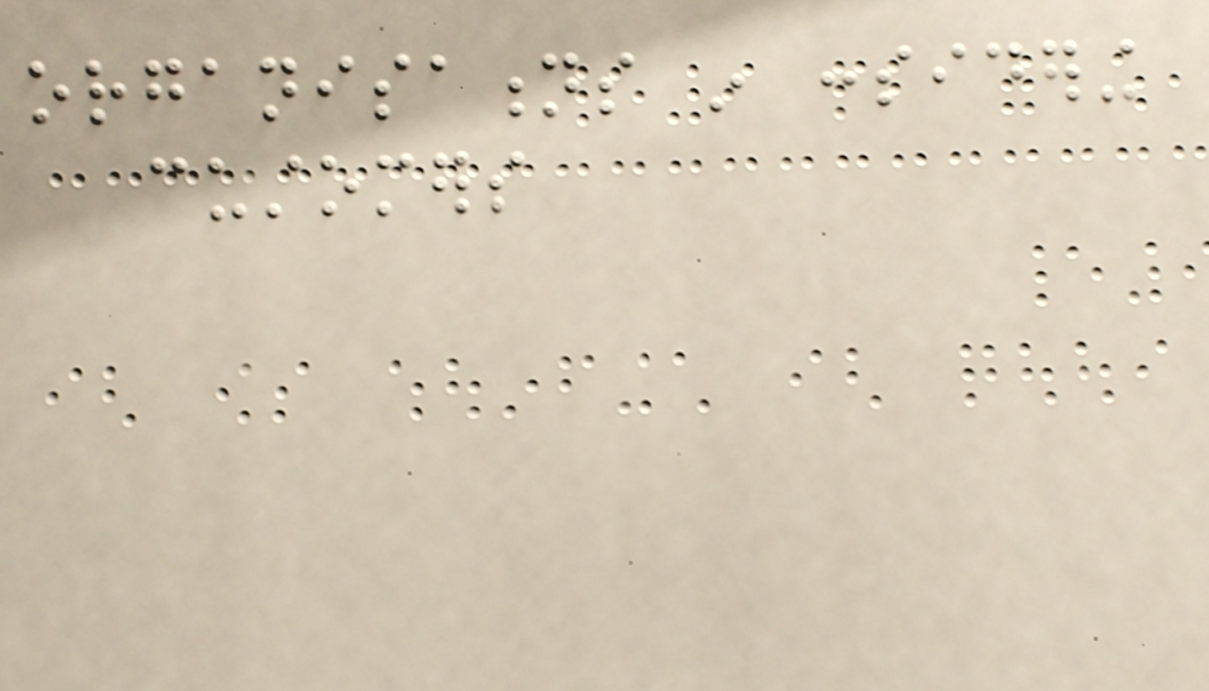organisations in considering
customers
